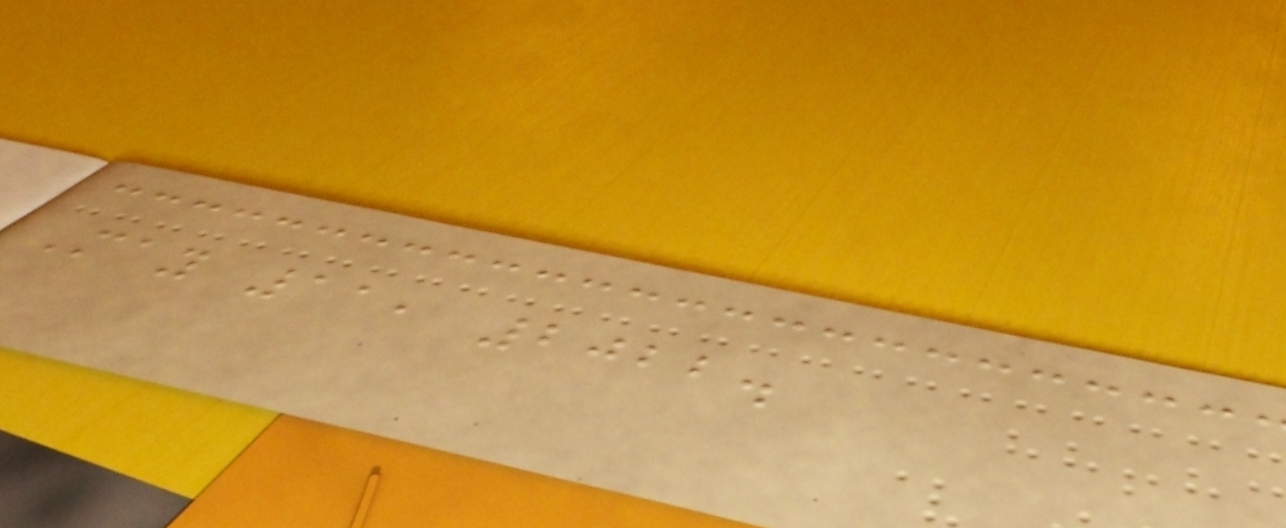May 11, 2022.
